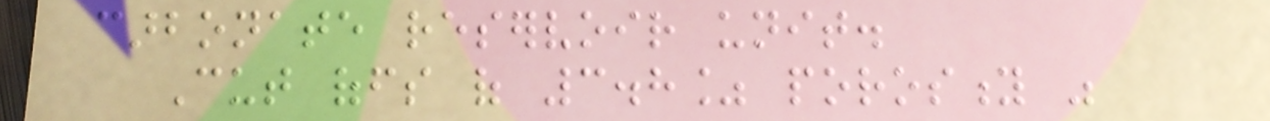carbonate reservoir unit.
Cut offs of 3.8% porosity was
